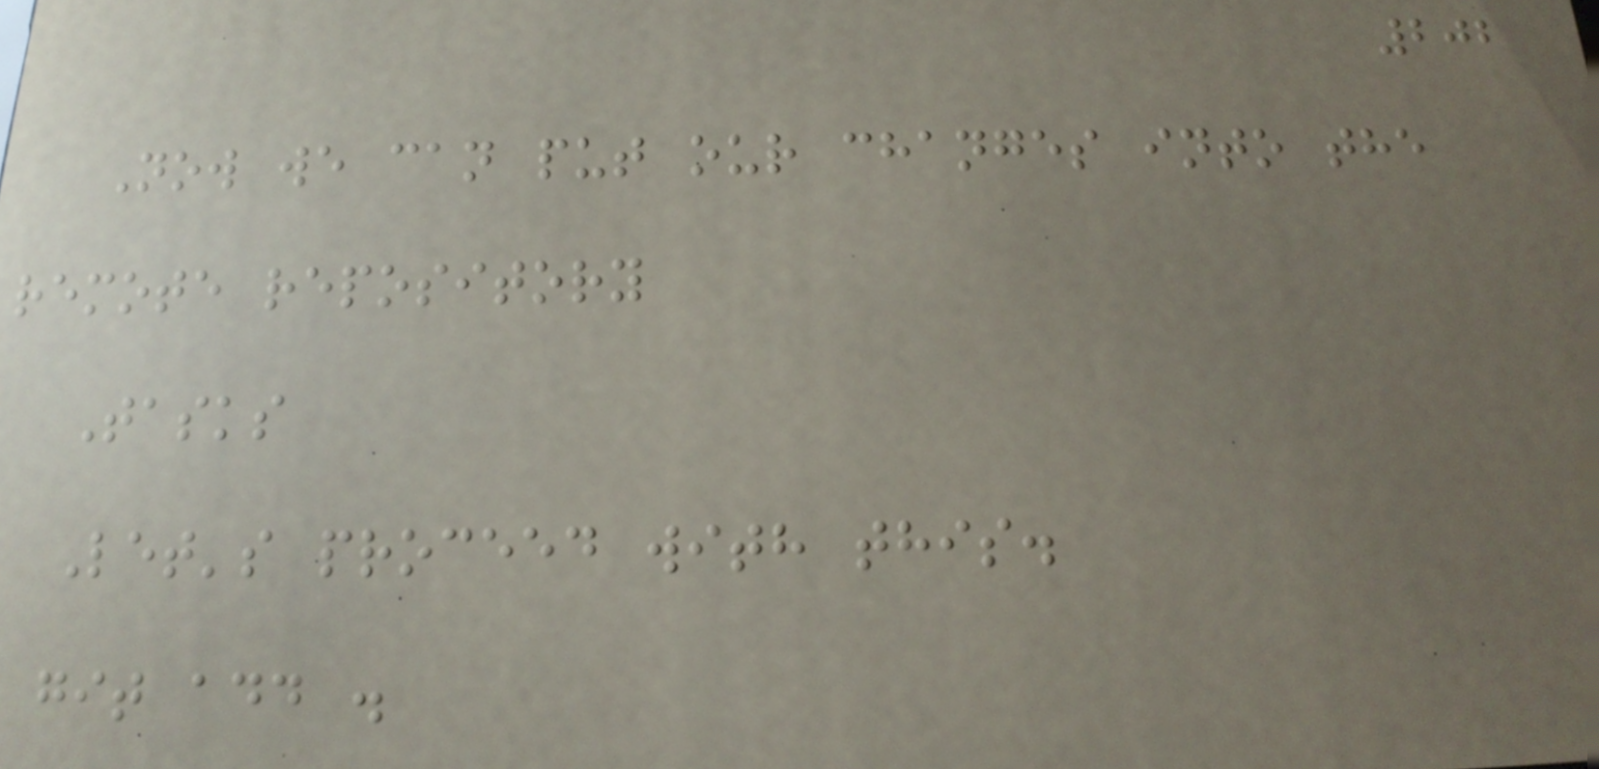202
Now we can put our changes into the
remote repository
Tasks
Let's proceed with this.
git add .
